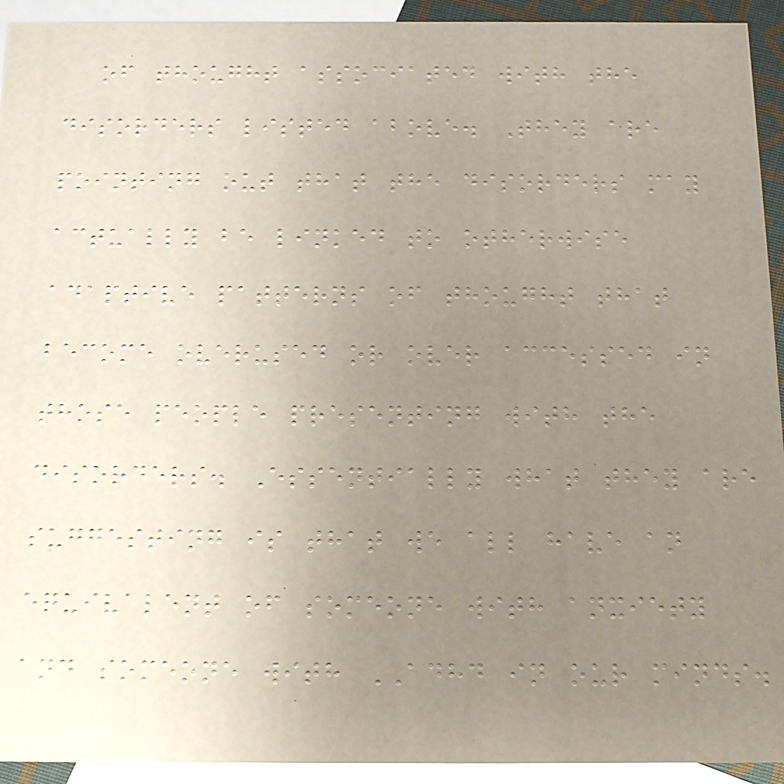of thought associated with the
disorders listed above. They are
pointing out that the disorders may
actually be linked to otherwise
adaptive patterns of thought that
become overused or over accessed in
those people presenting with the
disorders. Essentially what they are
suggesting is that we all have an
equivalent of someone with anxiety
and someone with ADHD in our minds.
